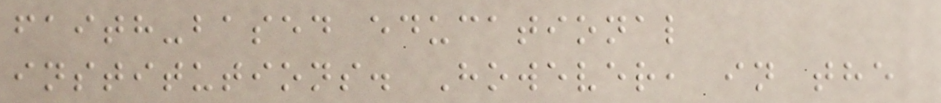faith-based educational
institutions. However, in the
